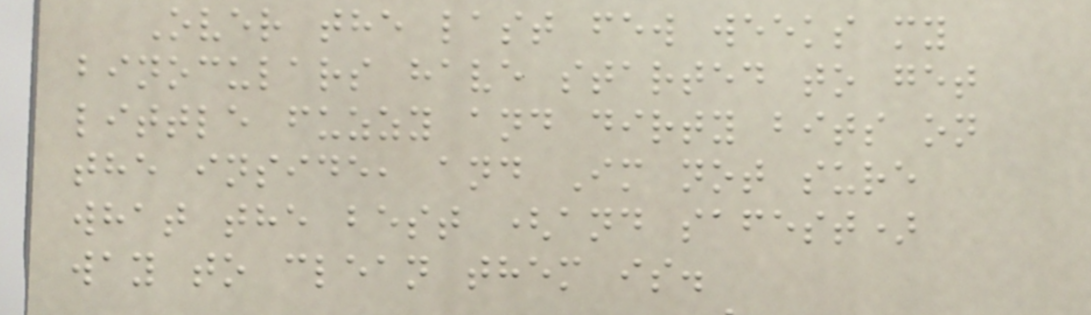Over the last few weeks my
binoculars have started to get
little fuzzy and dirty bits on
the inside, and Im not sure
what the best (and safest)
way to clean them is.
